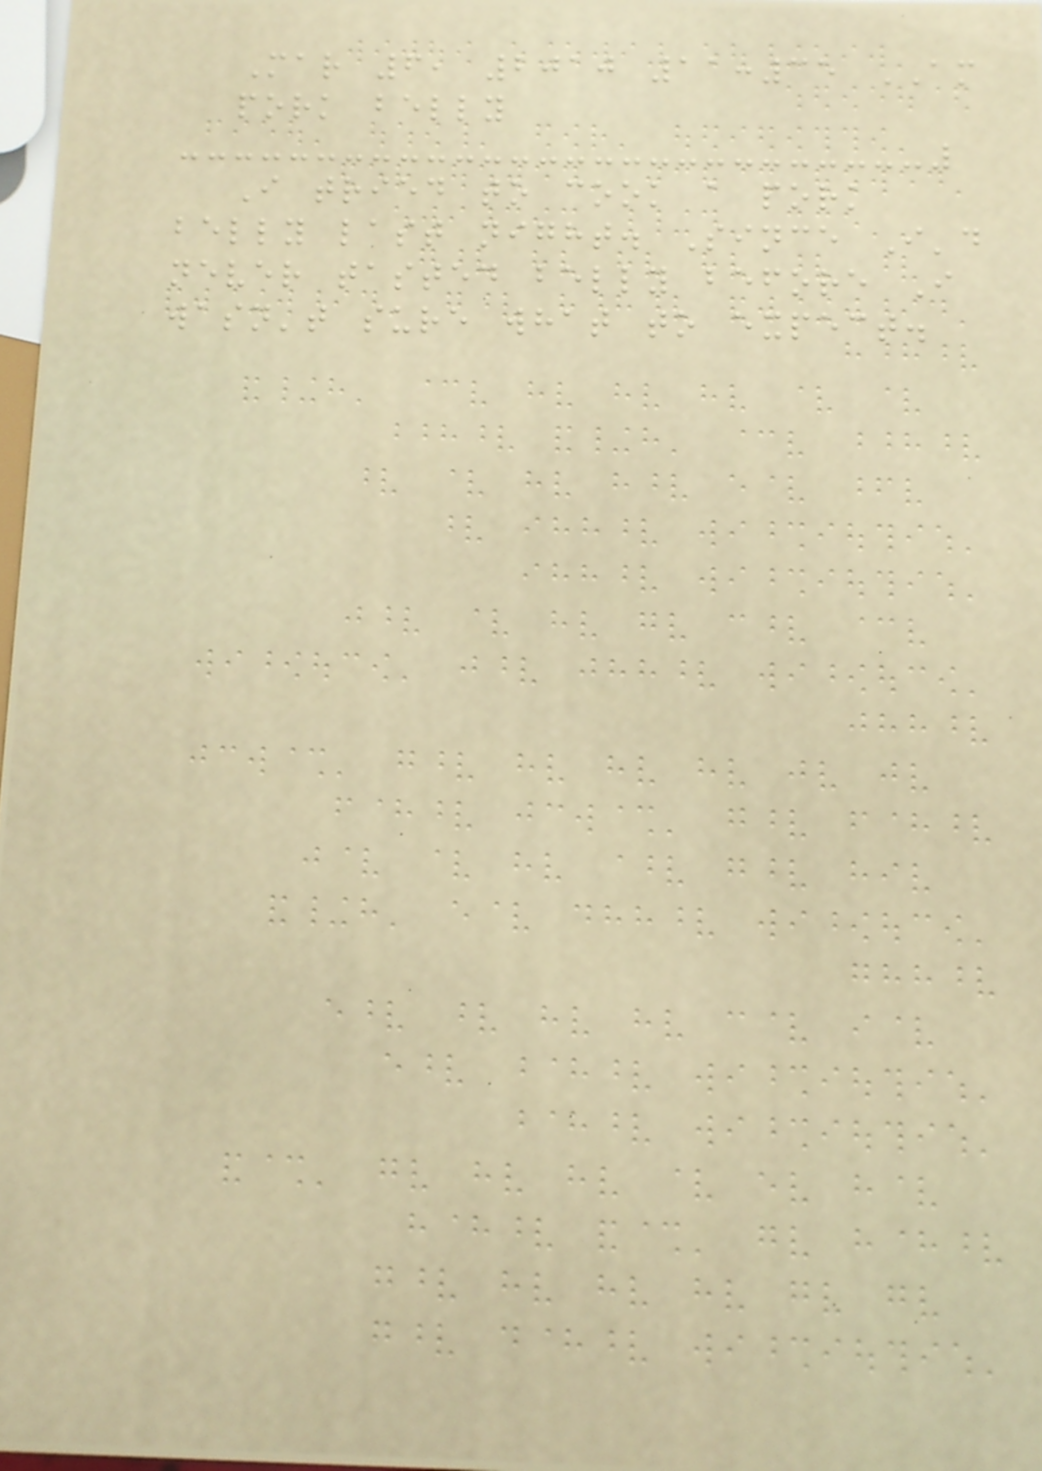Mar 6, 2010 11:35 AM
pork belly
I tried to cook a pork
belly last night. Since I'd
never tasted belly before I
wasn't sure what to expect.
